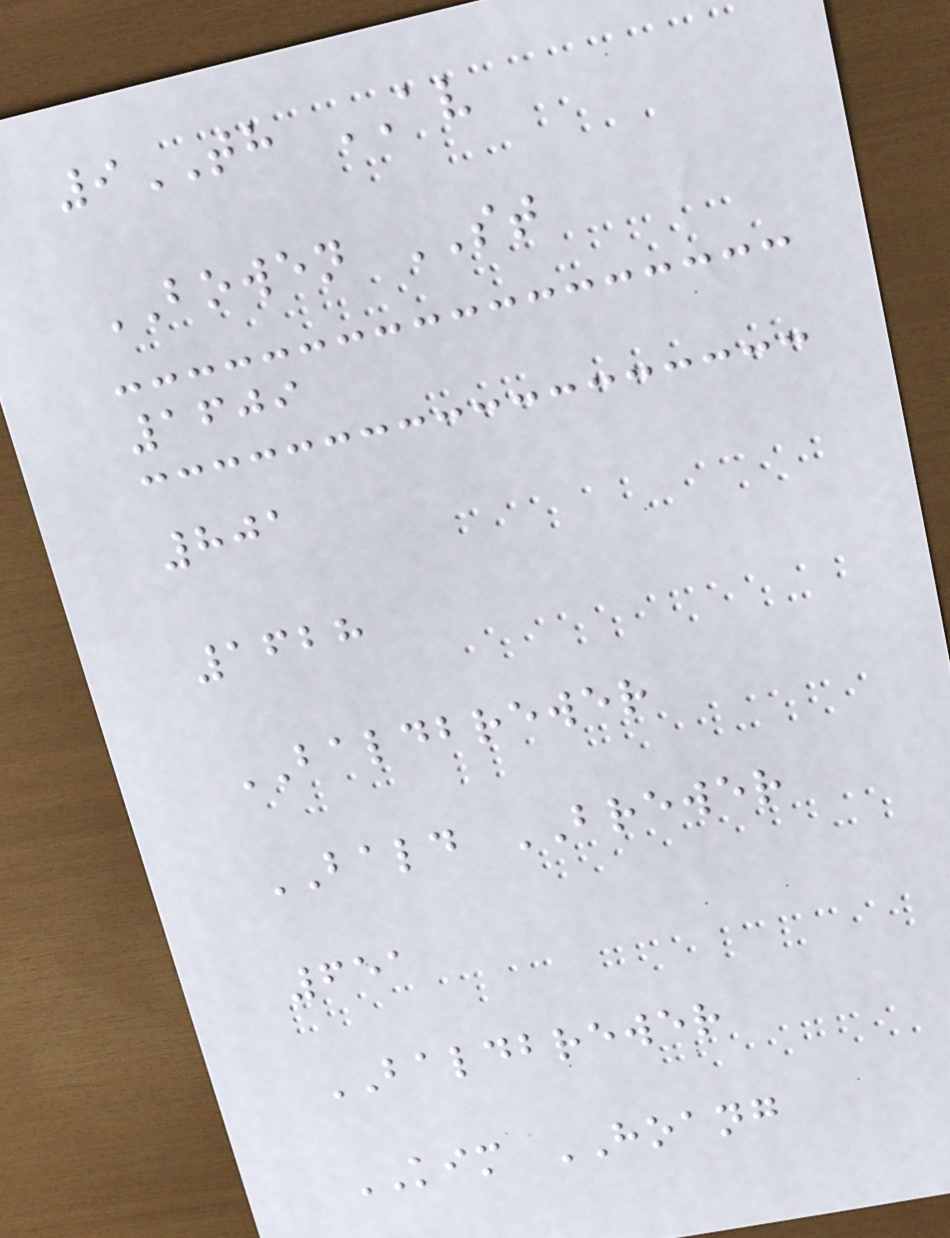9TH AV
BOWEN ST
1609
801
1628
BALDBREWER
BALD BREWER
651
BALDBREWER
KIM HOANG
